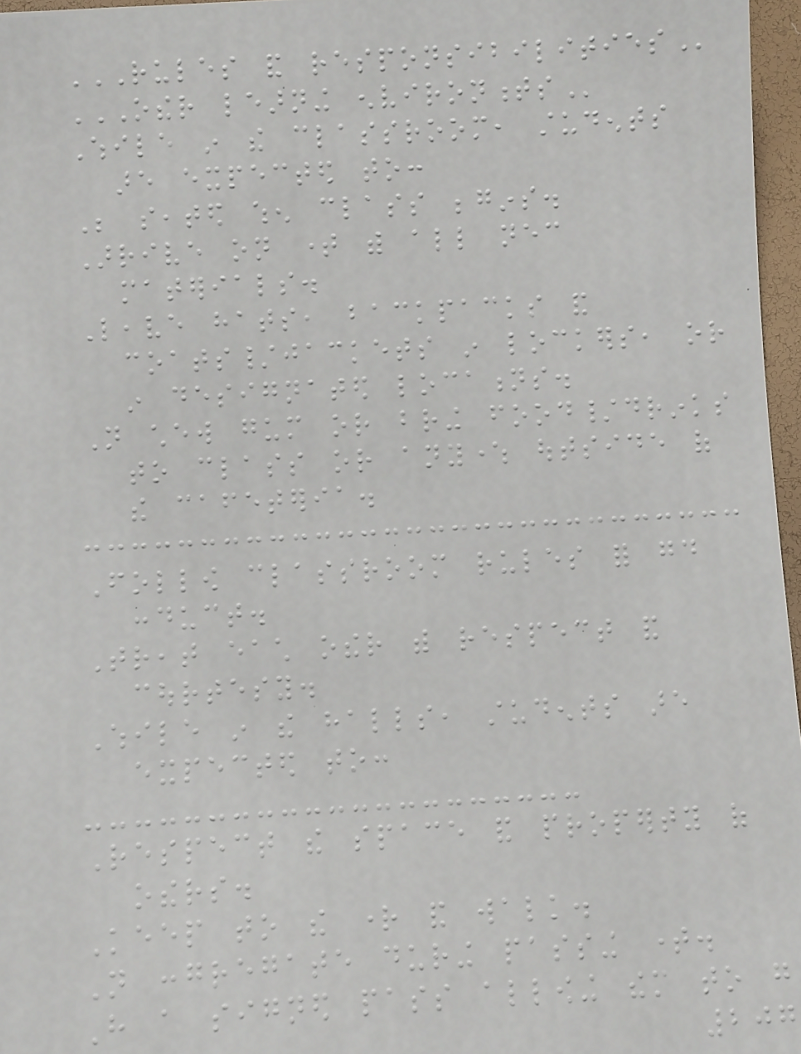RULES AND RESPONSIBILITIES
OTHER LEARNING ENVIRONMENTS
While in the classroom, students
are expected to:
Be seated when class begins.
Arrive on time with all necessary
materials.
Leave hats, backpacks and
coats/jackets in lockers, or
in designated locations.
Not chew gum or bring food/drinks
to class or anywhere outside of
the cafeteria.
Follow classroom rules for good
conduct.
Treat each other with respect and
courtesy.
While in the halls, students are
expected to:
Respect the space and property of
others.
Keep to the right and walk.
Not congregate during passing time.
Have a signed pass allowing them to go
207
